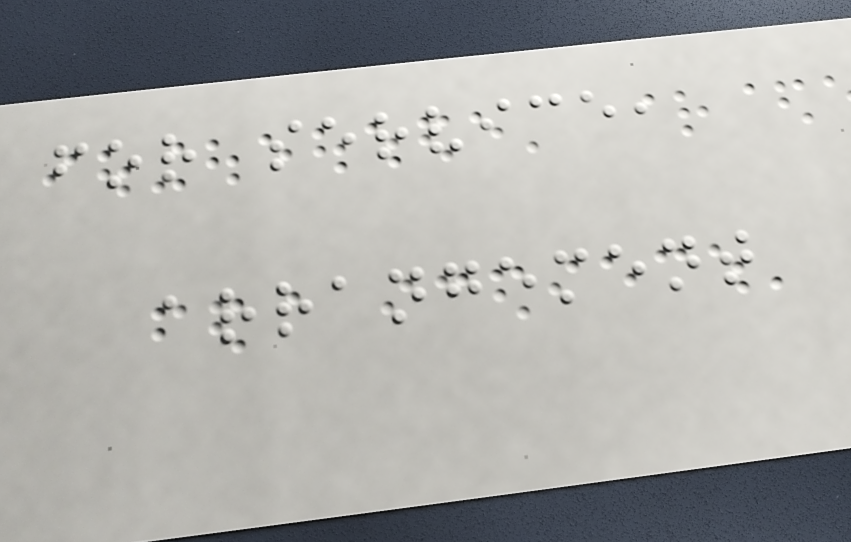for service,
arrangement
